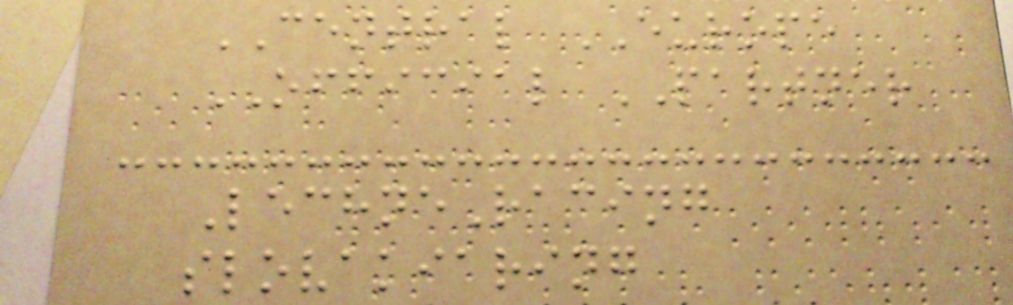CENTRAL EUROPE
OFFICIAL PARTNER
LechneRacing
slovakiaring
